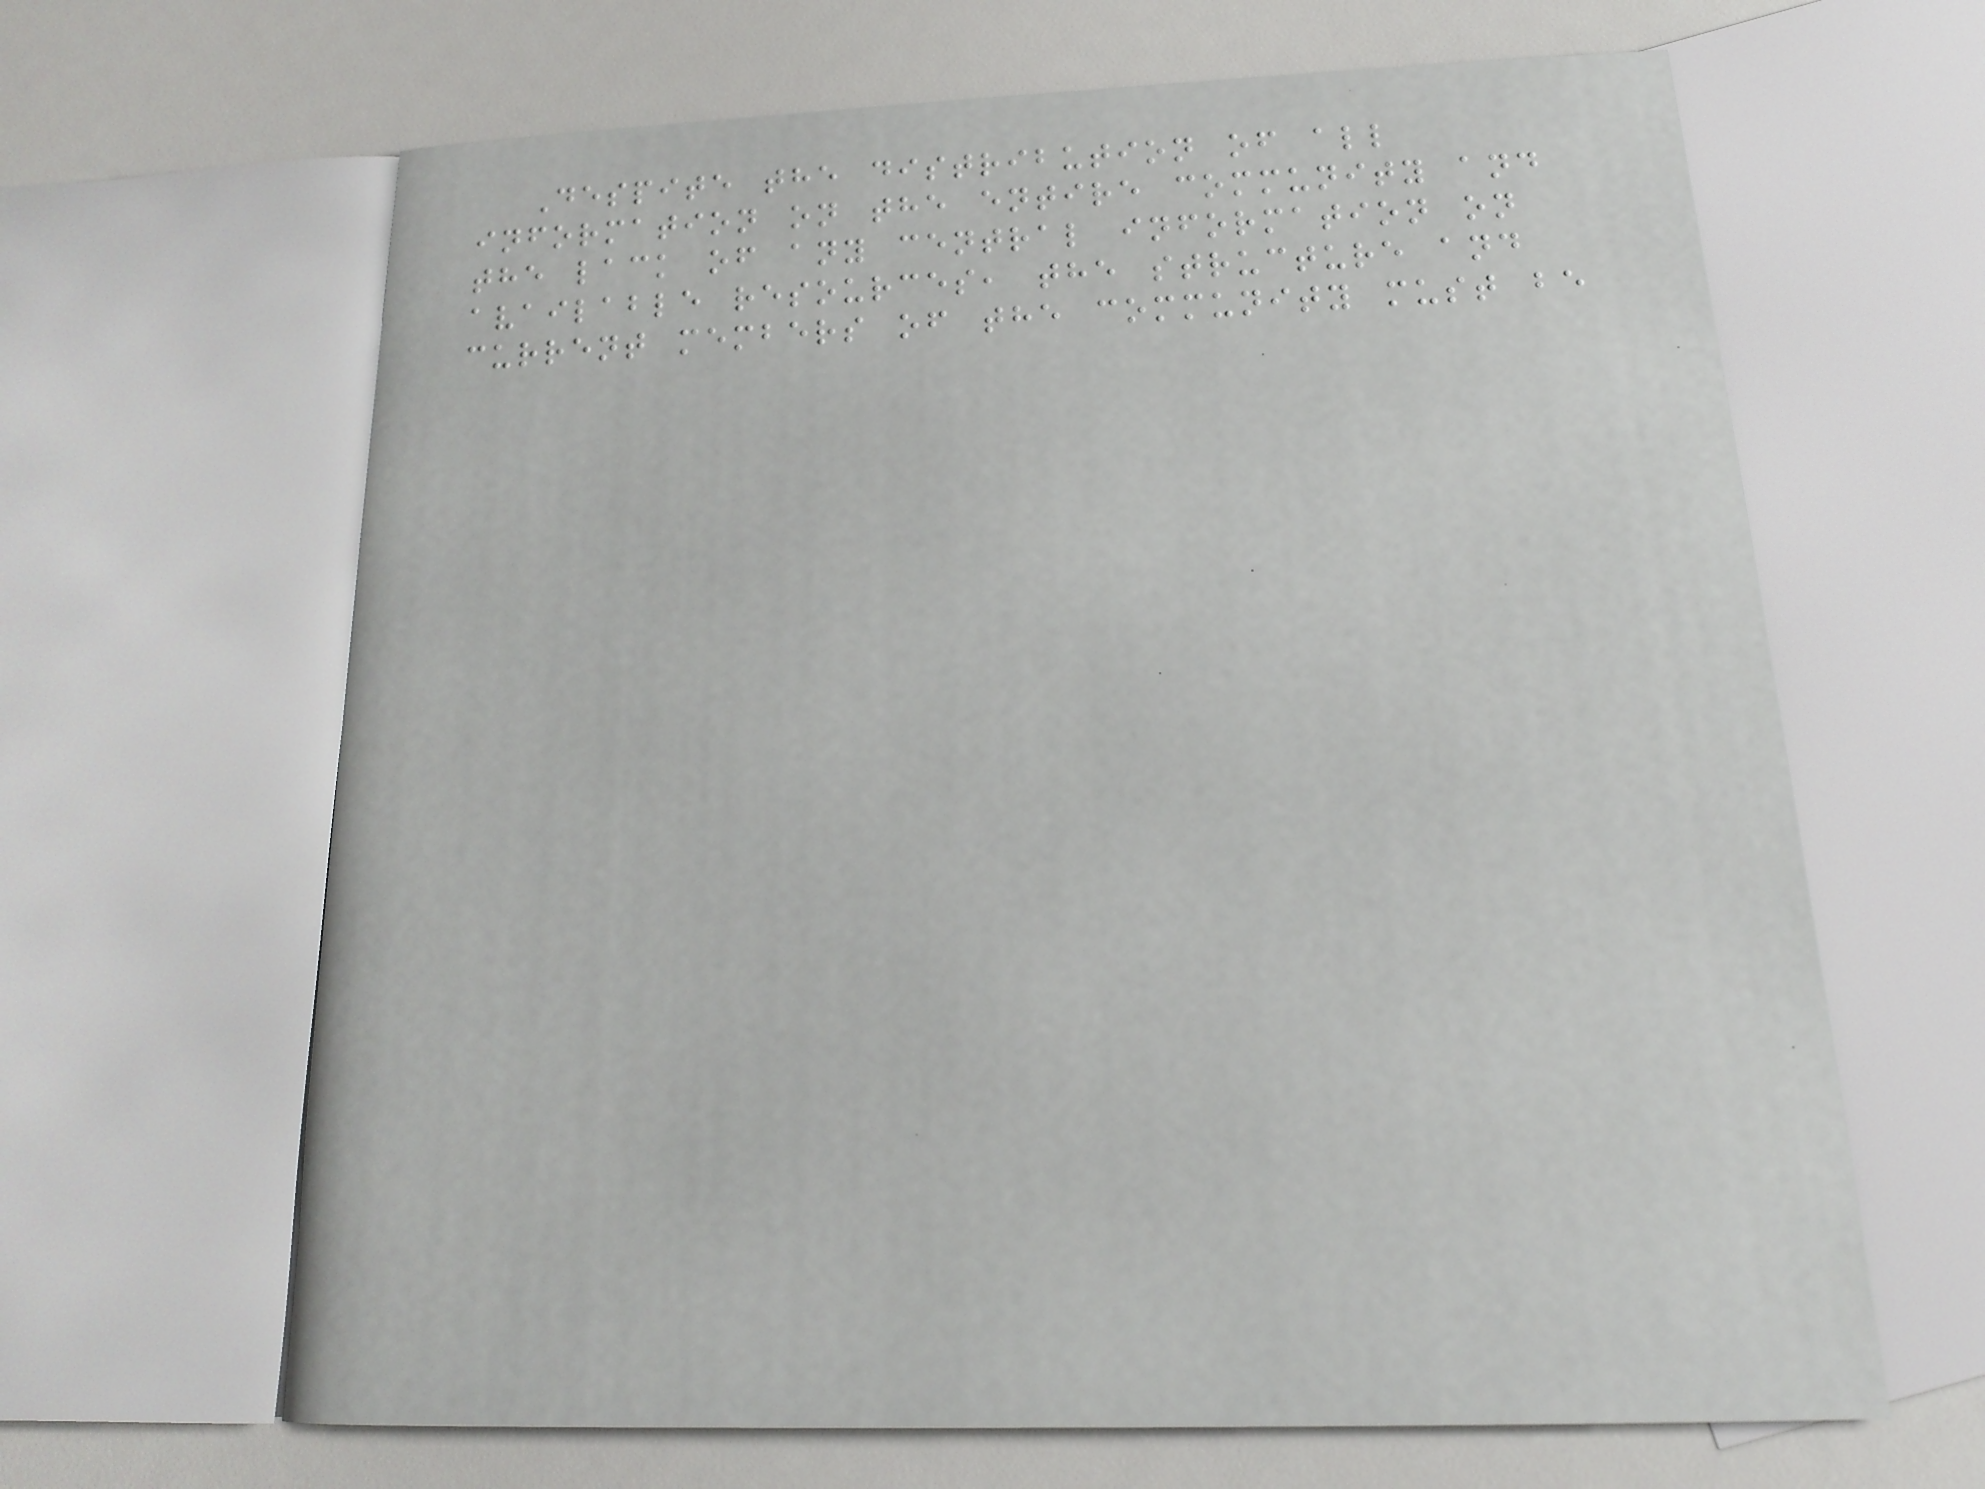Despite the distribution of all
information on the entire community and
the lack of any central information on
available resources, the structure and
current members of the community must be
